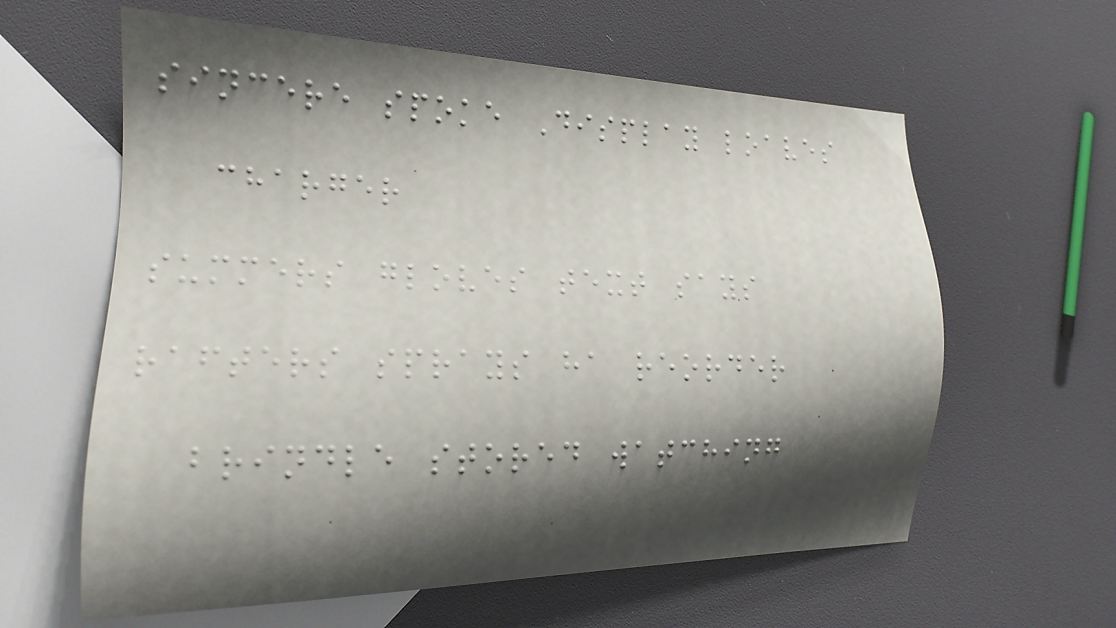sincere spoke Display loaves
charger
summers gloves text says
rafters sprays ha reorder
brindle stored watching
